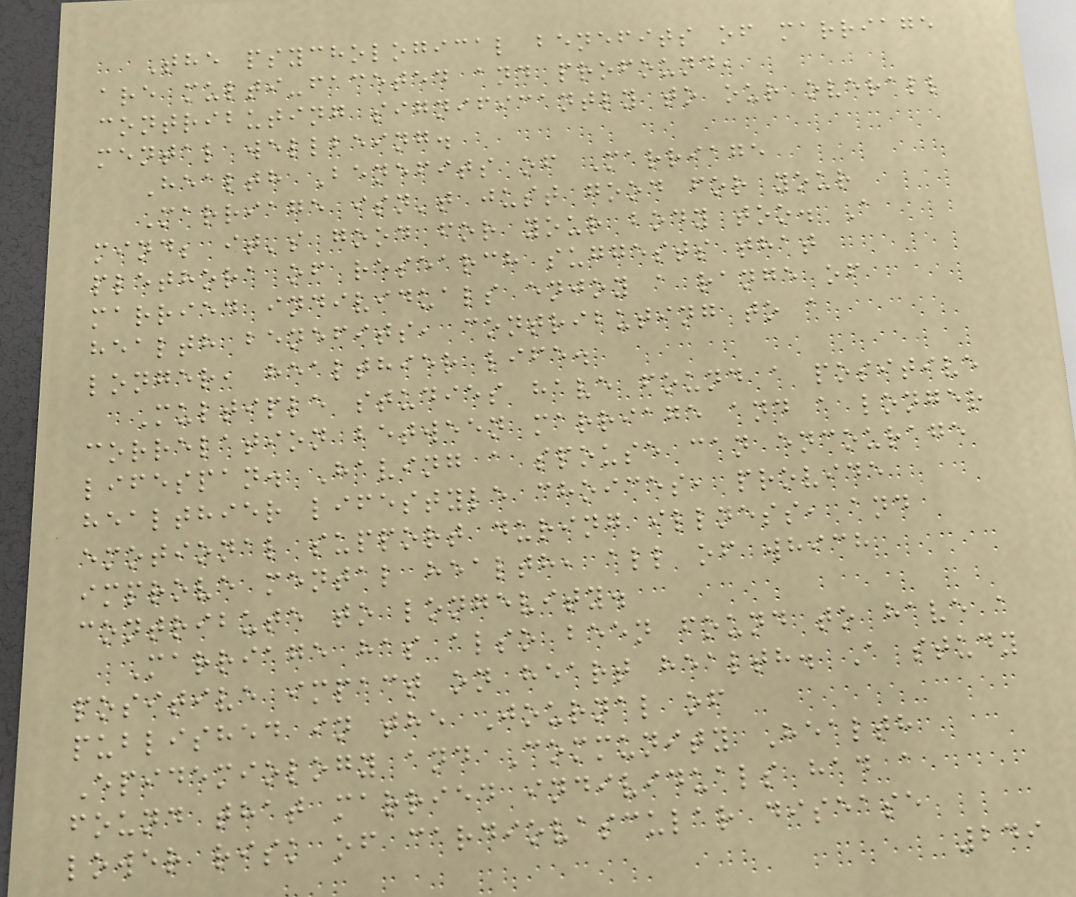The psychological benefits of marriage
are multi-faceted and profound,
contributing significantly to our overall
mental wellbeing.
Health Benefits of Marriage
Marriage isn't just good for your
mind; it's good for your body too. A
plethora of research suggests that
married individuals enjoy a range of
health benefits, contributing to a
longer, healthier life.
Multiple studies have found a positive
correlation between marriage and a longer
lifespan. Having a spouse can encourage
healthier lifestyle choices, provide
emotional support during illness, and
improve mental health, all of which
contribute to longevity.
Marriage has also been found to have a
positive impact on heart health. A study
published in the Journal of
Epidemiology and Community Health
found that married individuals had a
lower risk of cardiovascular disease
249
